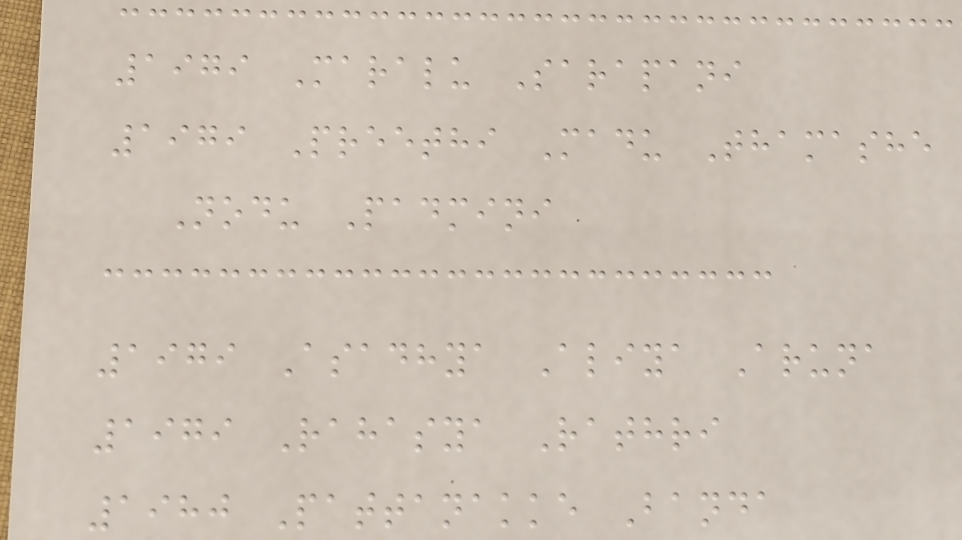1979 Maralu Sarapani
1979 Preethi Madu Thamashe
Nodu Padmini
1979 Asadhya Aliya Aruna
1979 Rahasya Rathri
1980 Pattanakke Banda
